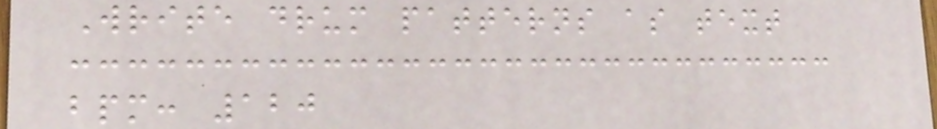Write drum patterns as text
bpm: 120
